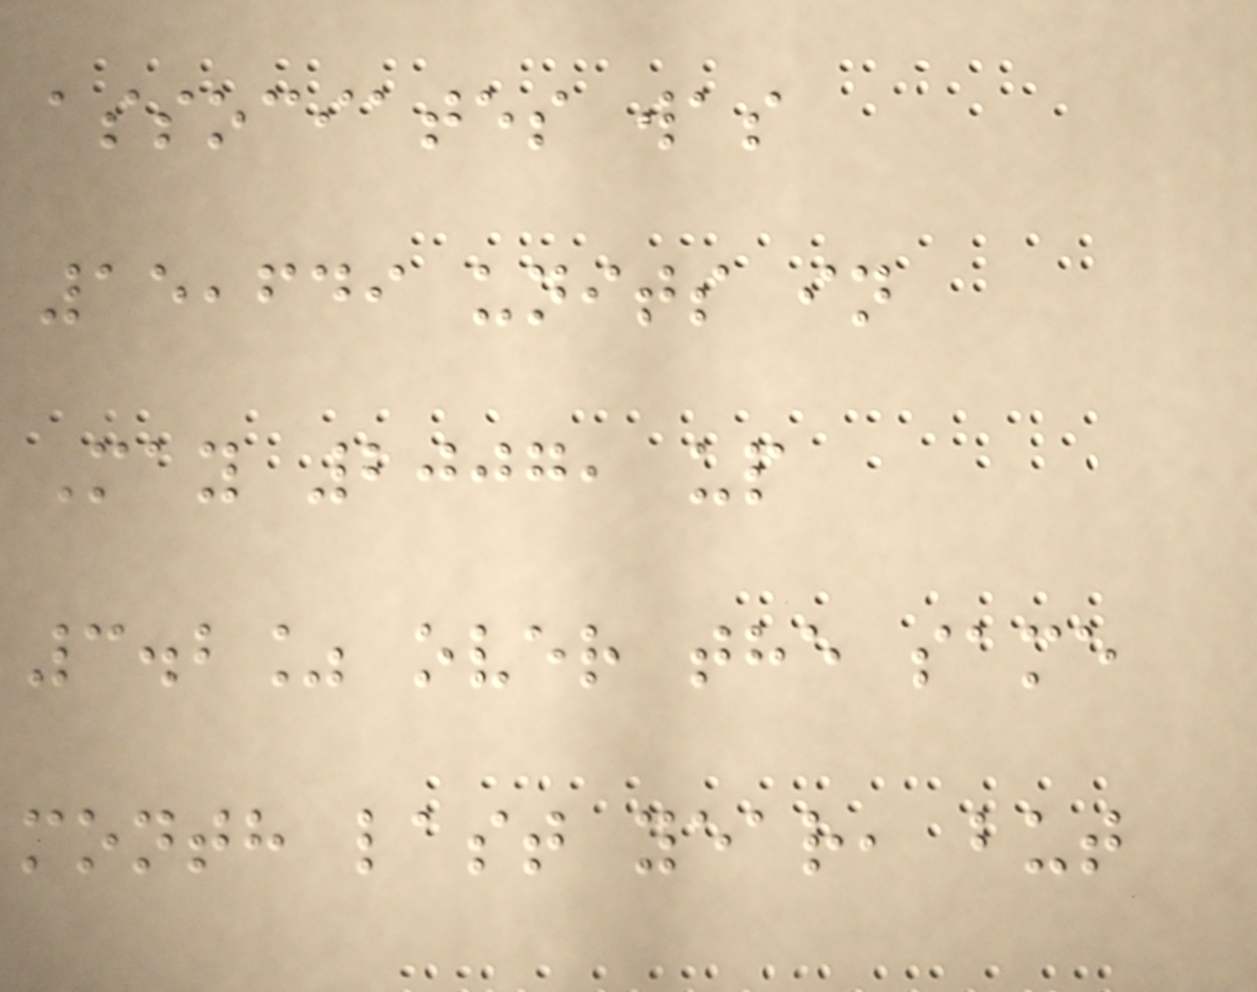associates was
15,649 units in
May 2007, up
3.2% over the same
month last year, but
